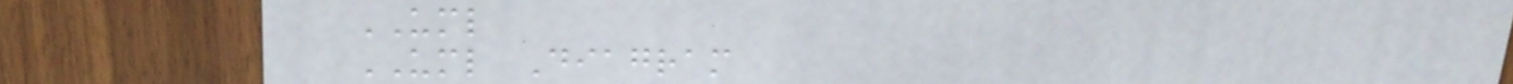UML
UML Diagram
